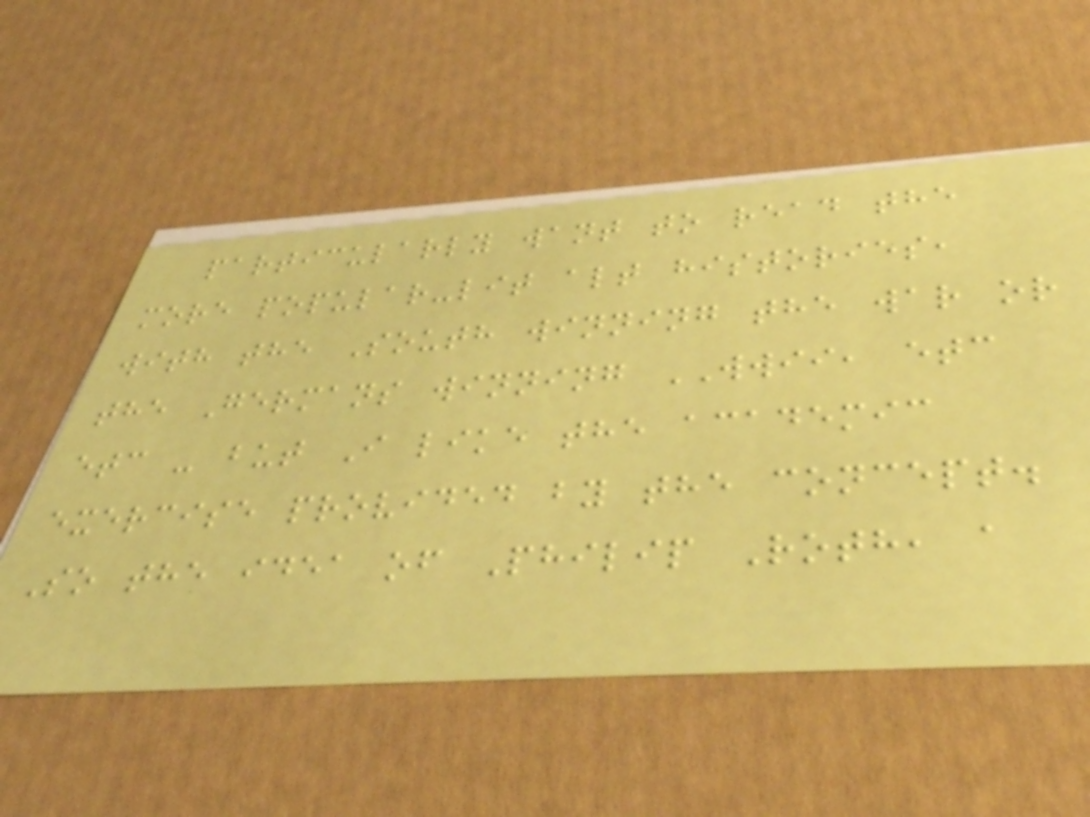particularly want to read the
more popular-lit alt histories,
with the South winning the war or
the Germans winning WWII, etc
etc - but I like the academic
exercise provided by the concept.
So the idea of Philip Roth, a
